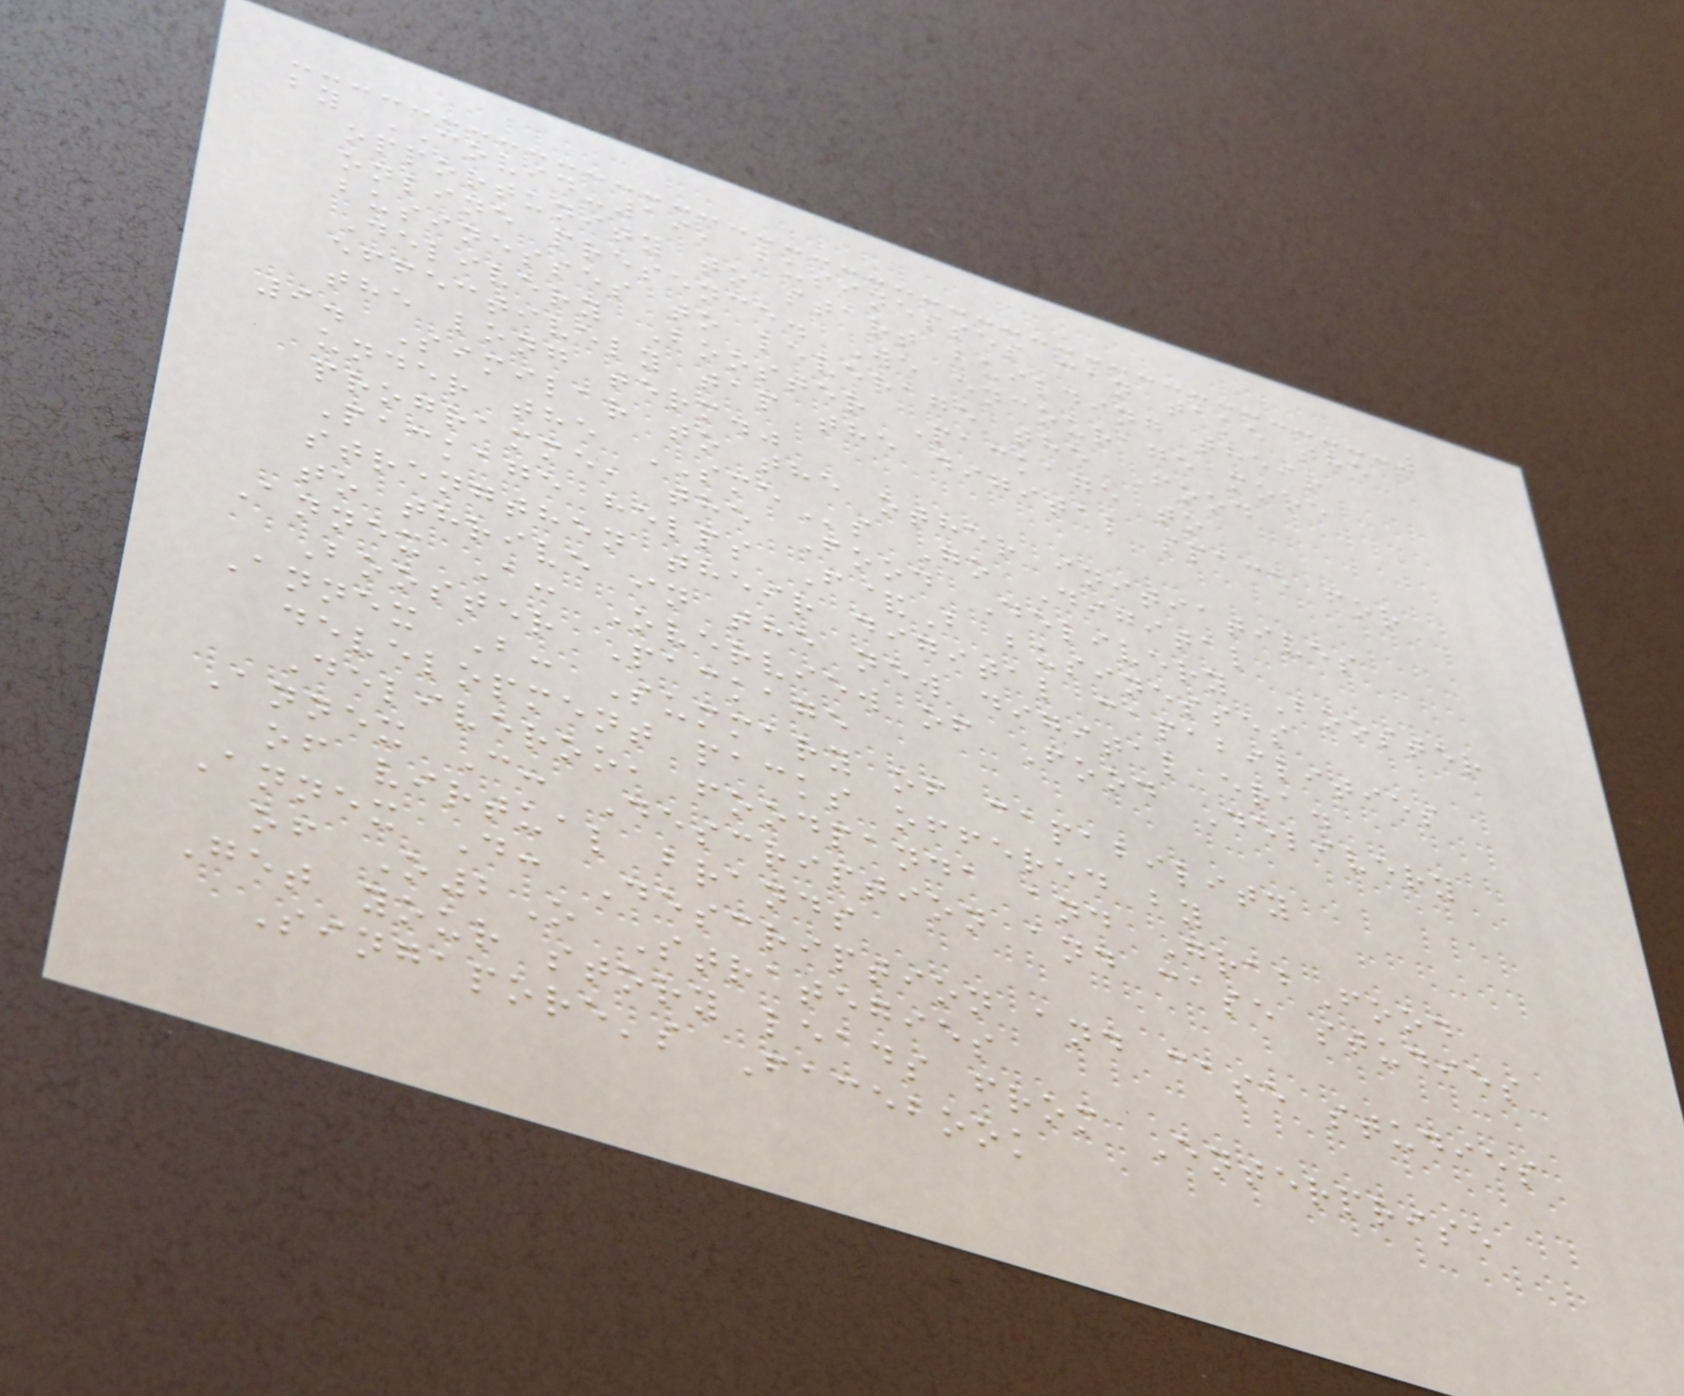by COVID-19, businesses can take the
opportunity to start building their
online presence. We encourage more
businesses to leverage the Food
Delivery Booster Package to
effectively tap the digital space for
the long term."
9. Similar to the other initiatives
under the SMEs Go Digital
programme, the Food Delivery Booster
Package helps F&B businesses
strengthen their digital capabilities
to thrive in the new digital era.
Annex A: Overview of Food Delivery
Booster Package
Annex B: Summary of capability
development packs offered by
Deliveroo, foodpanda and GrabFood
Annex C: Description and case studies
of virtual brands
Annex D: Description and case studies
of O2O Strategies
Get your story leads from Enterprise
Singapore's Facebook
